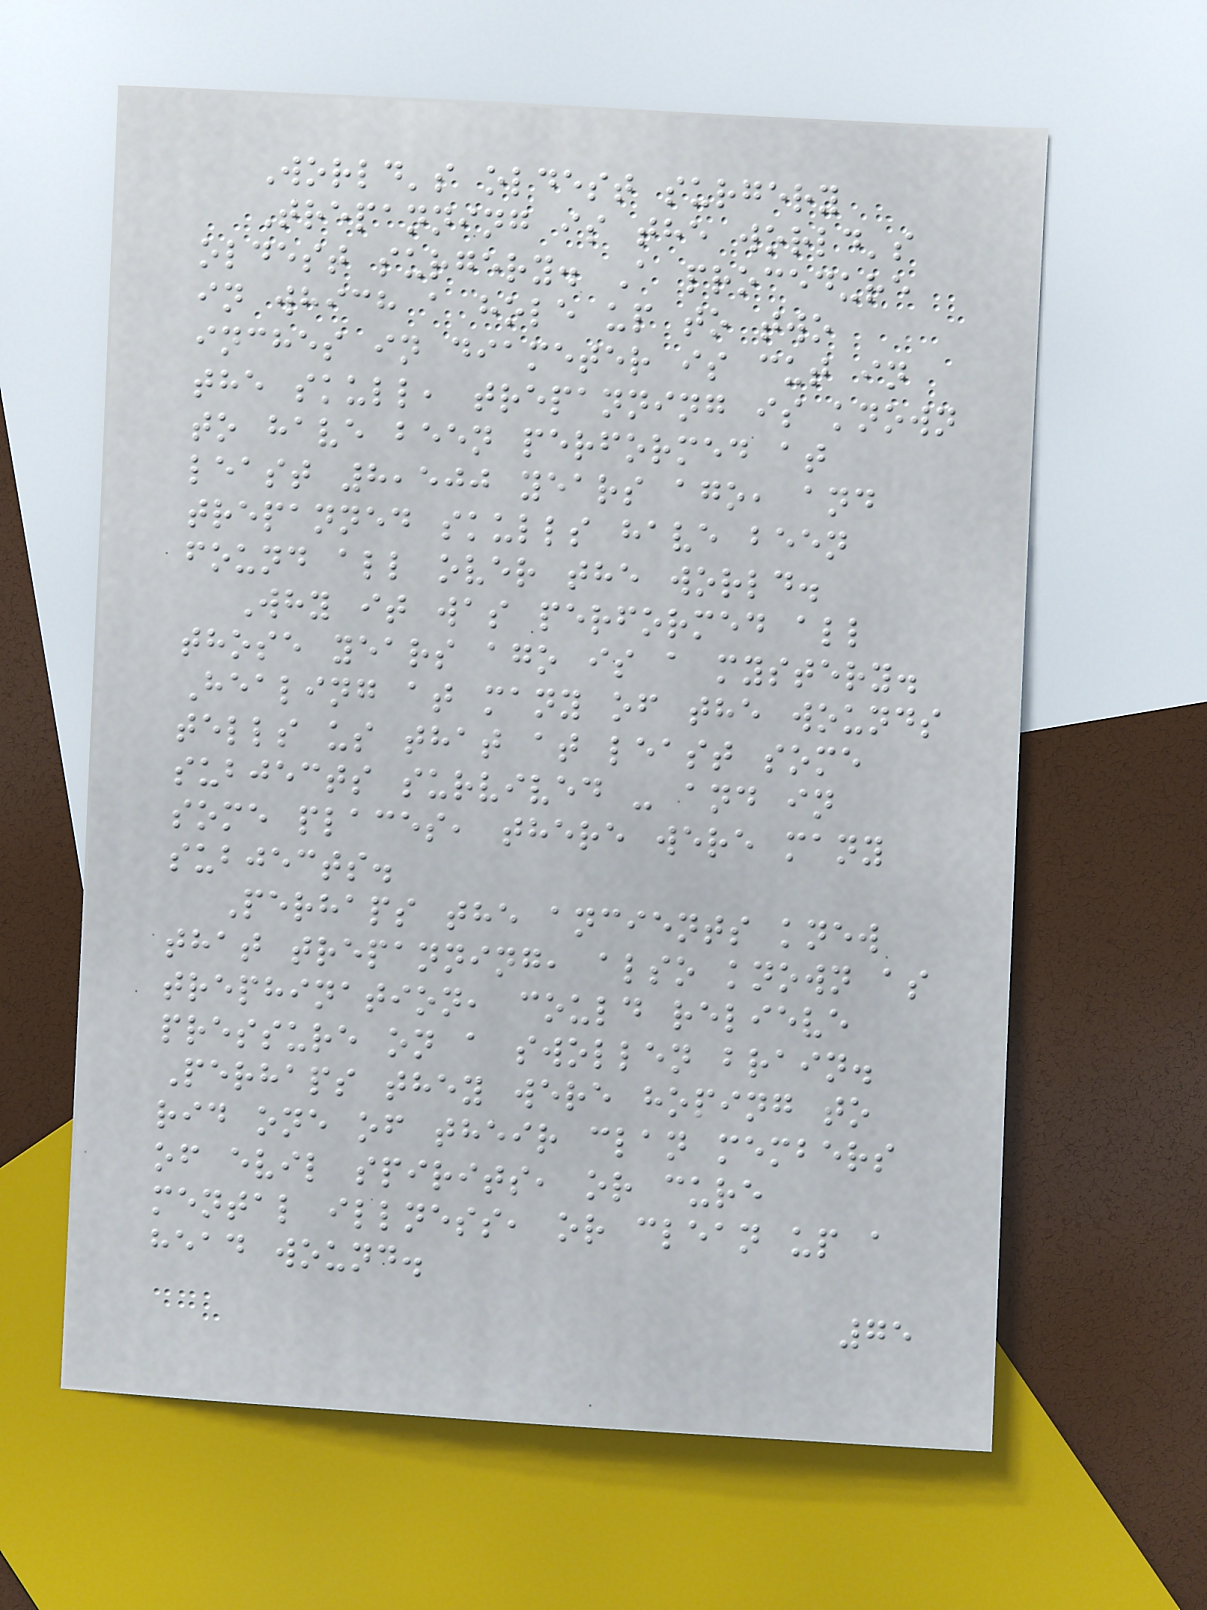World's oldest surgery
Trepanning is the world's
oldest surgery. A procedure
in which a hole up to two
inches in diameter is cut in
the skull, trepanning is known
to have been performed at
least 8,500 years ago, and
trepanned skulls have been
found all over the world.
Why it was performed all
those years ago is a mystery.
Healing at many of the wounds
tells us that at least some
subjects survived - and in
some places, there were many
subjects.
Perhaps the ancients knew
that trepanning, also known as
trephination, could relieve
pressure on a swollen brain.
Perhaps they were hoping to
rid one of their clan members
of evil spirits, or cure
mental illness, or clean up a
head wound.
75
